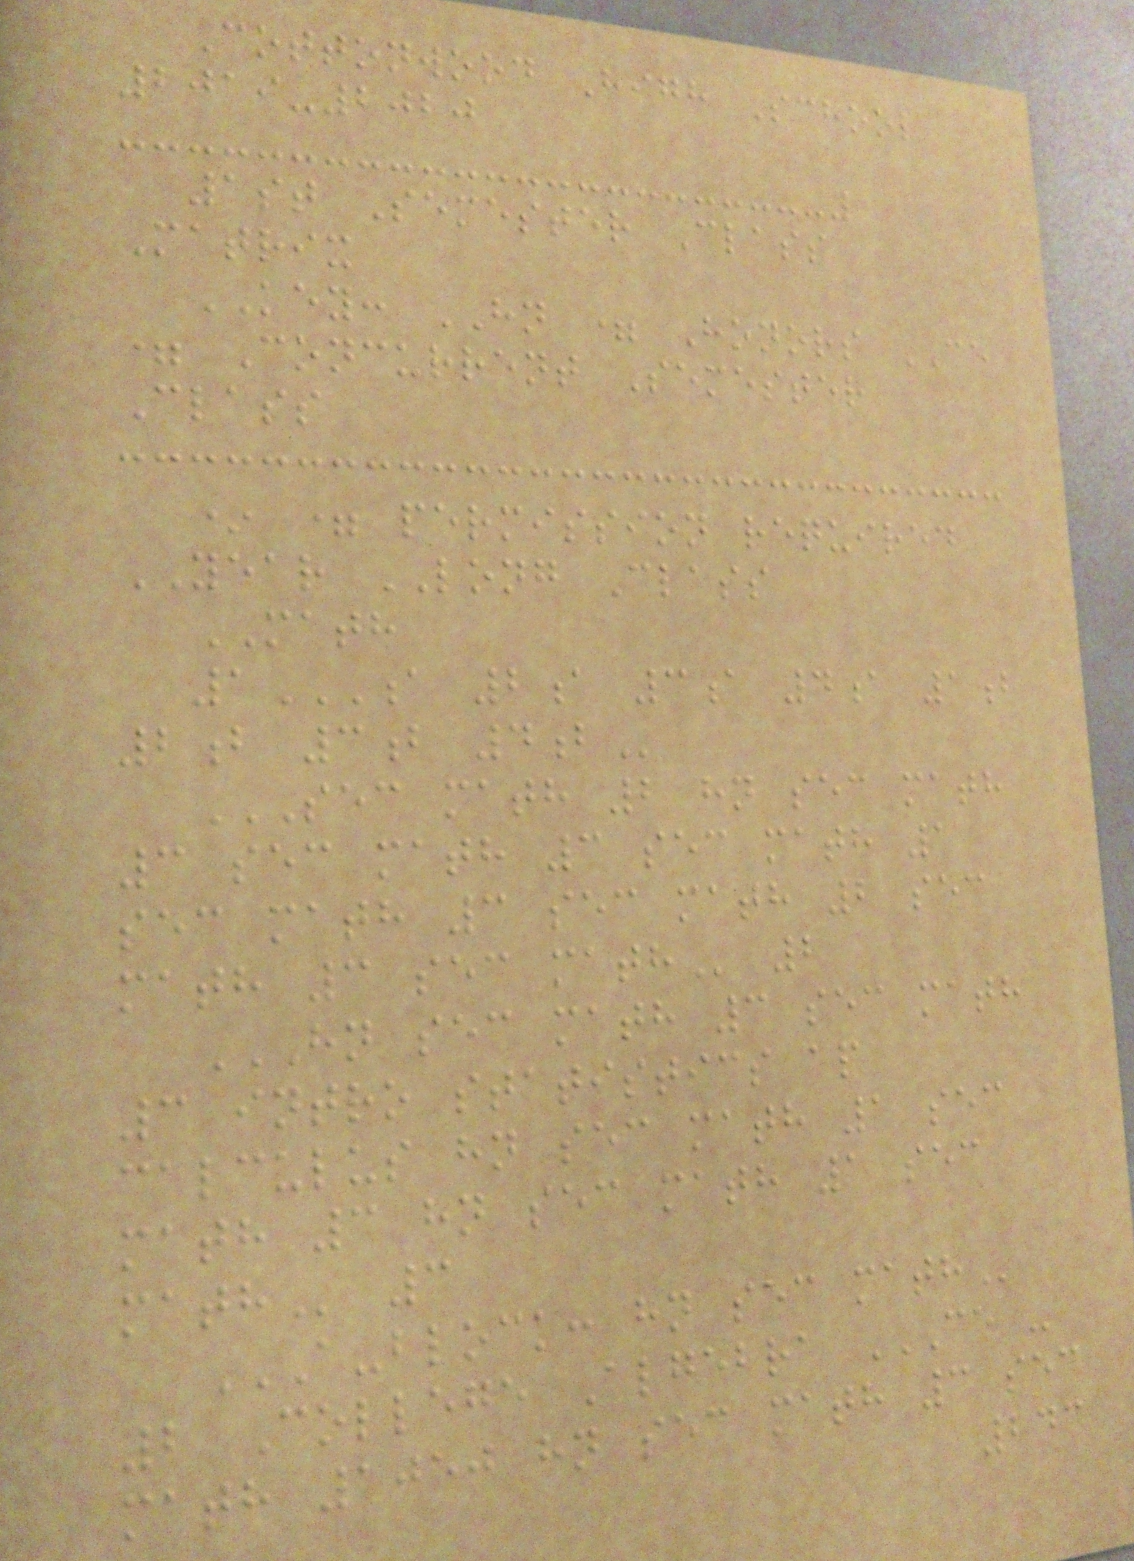Cottonwood High School
2019-2020
1st Semester Class
Matrix
KEY: HN = Honors CE
= Concurrent Semester
Class
* = permission required
YEAR LONG Class
MATH
1A 2A 3A 4A 1B
2B 3B 4B
SEC MATH 2 HN SEC MATH
3 SEC MATH 3 SEC MATH 1
SEC MATH 3 SEC MATH 2 SEC
MATH 3 SEC MATH 2
HN SEC MATH 3 SEC MATH
3 INTRO STATISTICS AP
CALCULUS HN SEC MATH 1 SEC
MATH 3 HN SEC MATH 1 SEC
MATH 3
A-BLOCK: HN SEC MATH
2 College Algebra CE -
MATH 1050 HN SEC MATH 3 SEC
243
